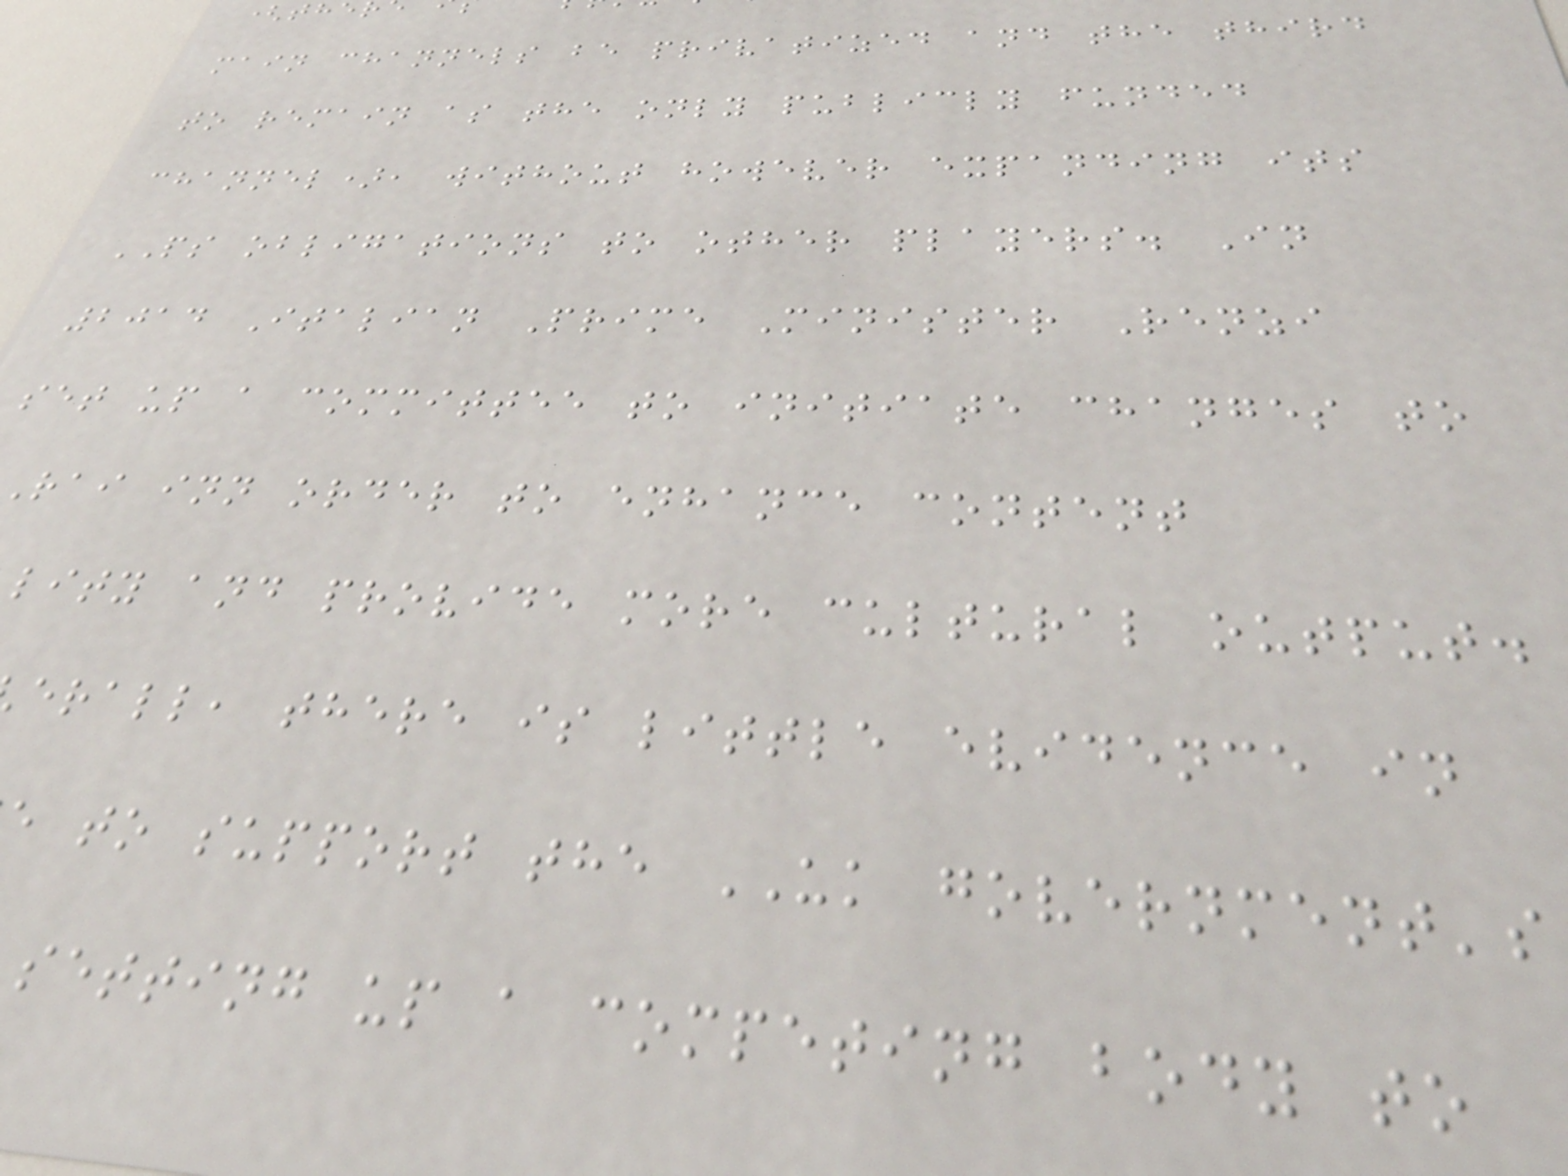main channels be privatized and the third
to remain as the only publicly funded
channel), without however expanding its
PS obligations to other players. In
2014 Italian Prime Minister Renzi
set up a committee to initiate changes to
rai inn order to enhance content
lity and provide more cultural output.
erall, there is little evidence in
to support the UK government's
setting up a competing body to
